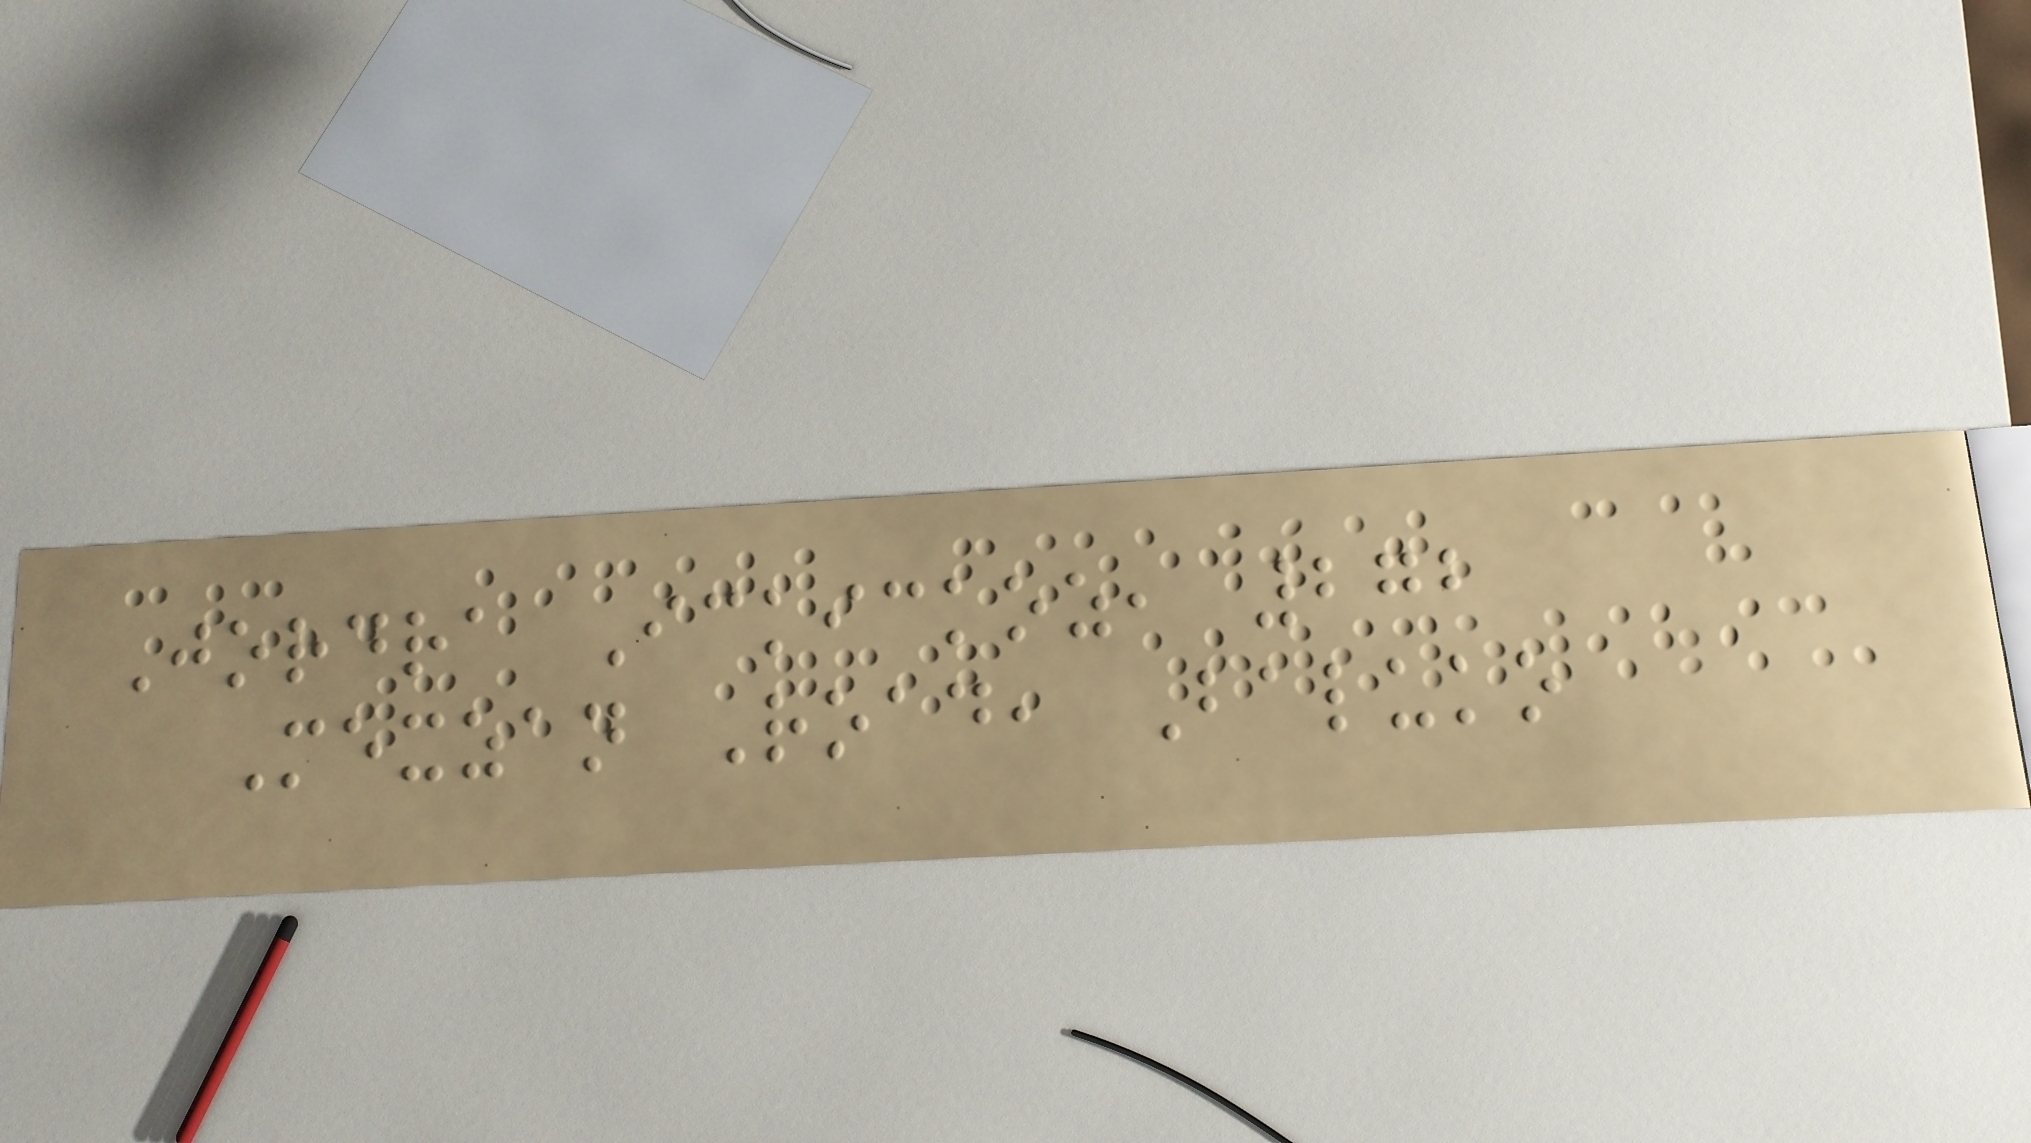Jordra Ickickoz, 272
Mexzan Road, Baluko
